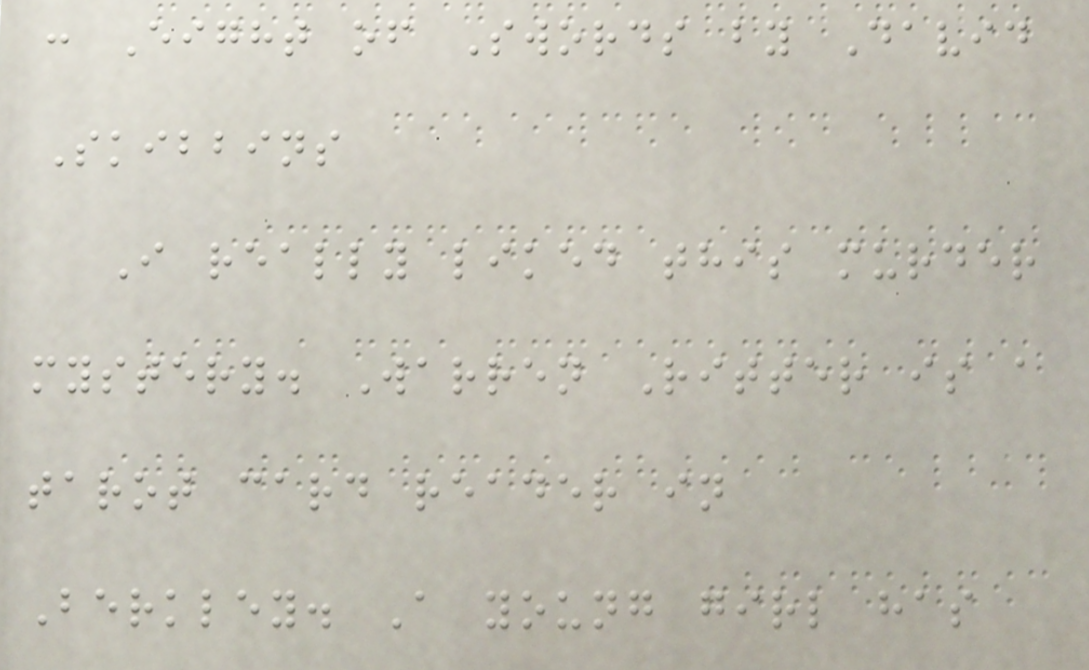: Eight of Swords by David
Skibbins
I really liked this murder
mystery. Warren Ritter is a
tarot card reader in
Berkley. A young girl has
